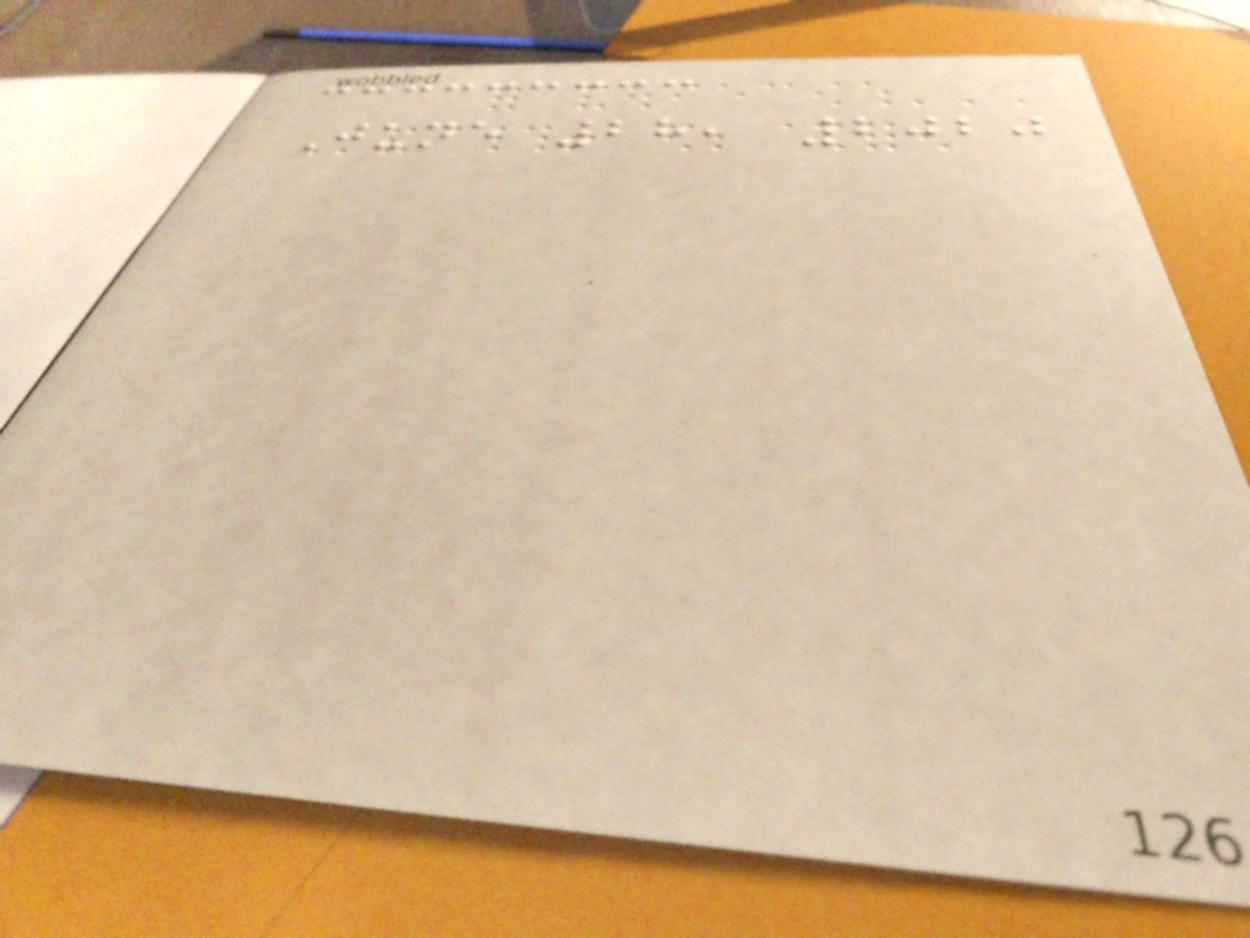June 28, 2020
